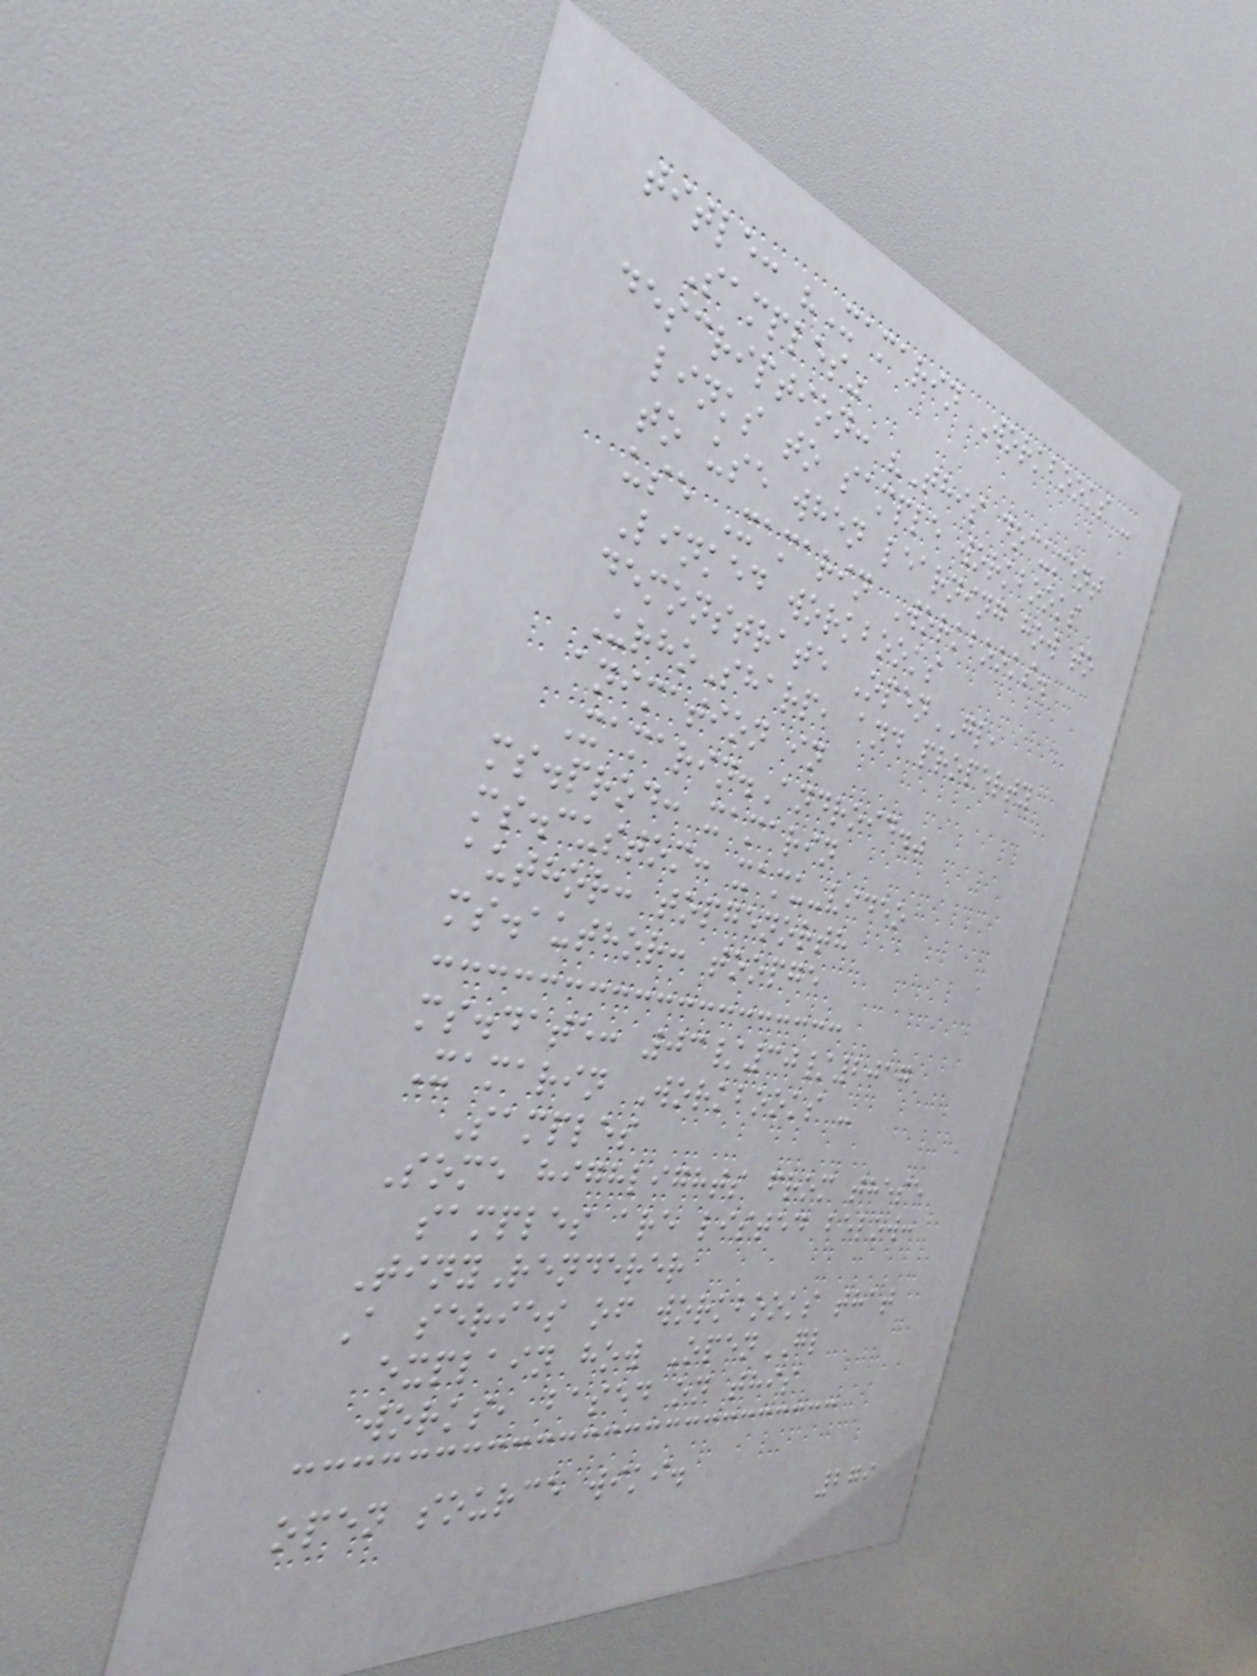title: "Xamarin Workbooks -
Samples"
description: "This document
links to sample workbooks
to use when learning how to
use Xamarin Workbooks.
Linked workbooks
demonstrate OpenGL,
UrhoSharp, and property
animation in
Xamarin.Android."
ms.prod: xamarin
ms.custom: xamu-video
author: topgenorth
ms.author: toopge
ms.date: 03/30/2017
Xamarin Workbooks -
Samples
Some highlights from these
samples are listed below:
TinyRenderer
A series of workbooks that
explain how OpenGL
works, based on this
open source wiki.
279
